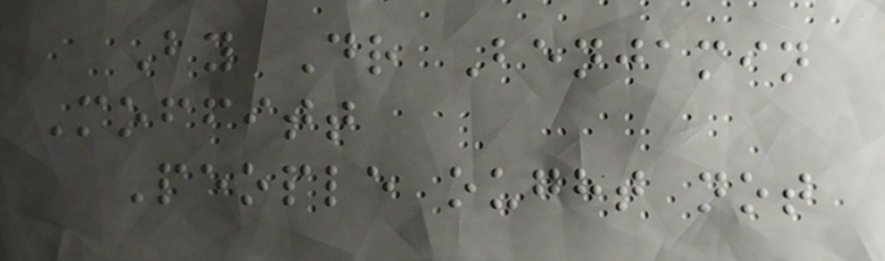By Dr Benjamin
Moffitt
People ought not
